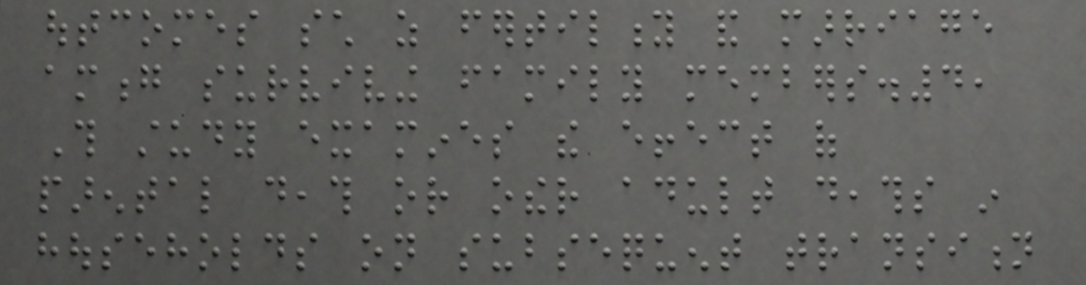outcomes such as fertility and marriage
among surviving family members.4,
This study examines the effect of
parental death or other adult deaths in
households on subsequent transition
